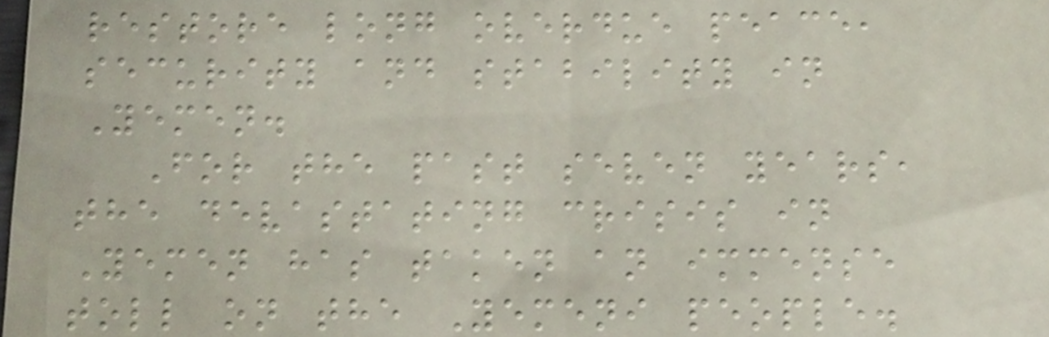restore long overdue peace,
security and stability in
Yemen.
For the past seven years,
the devastating crisis in
Yemen has taken an immense
toll on the Yemeni people.
